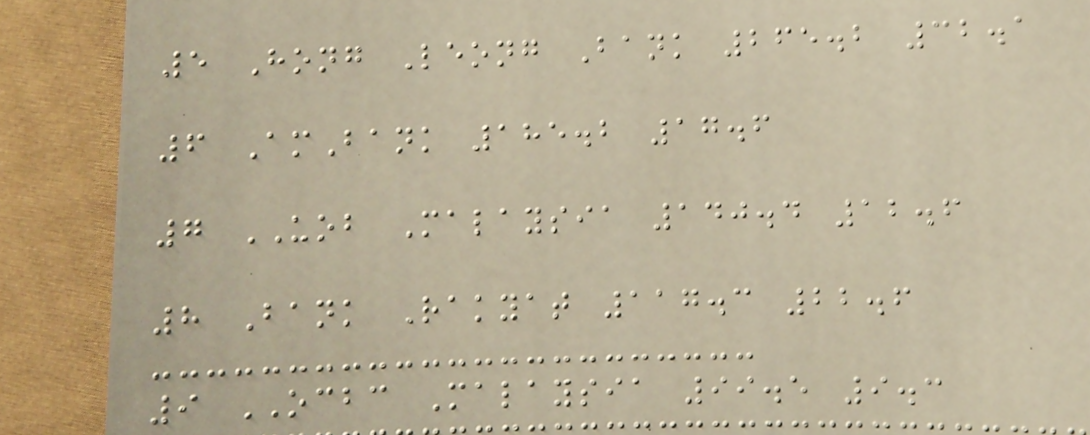5 Hong Leong Bank 265.2 32.1
6 AmBank 185.2 17.6
7 UOB Malaysia 140.4 12.6
8 Bank Rakyat 117.3 22.6
9 OCBC Malaysia 99.5 9.3
